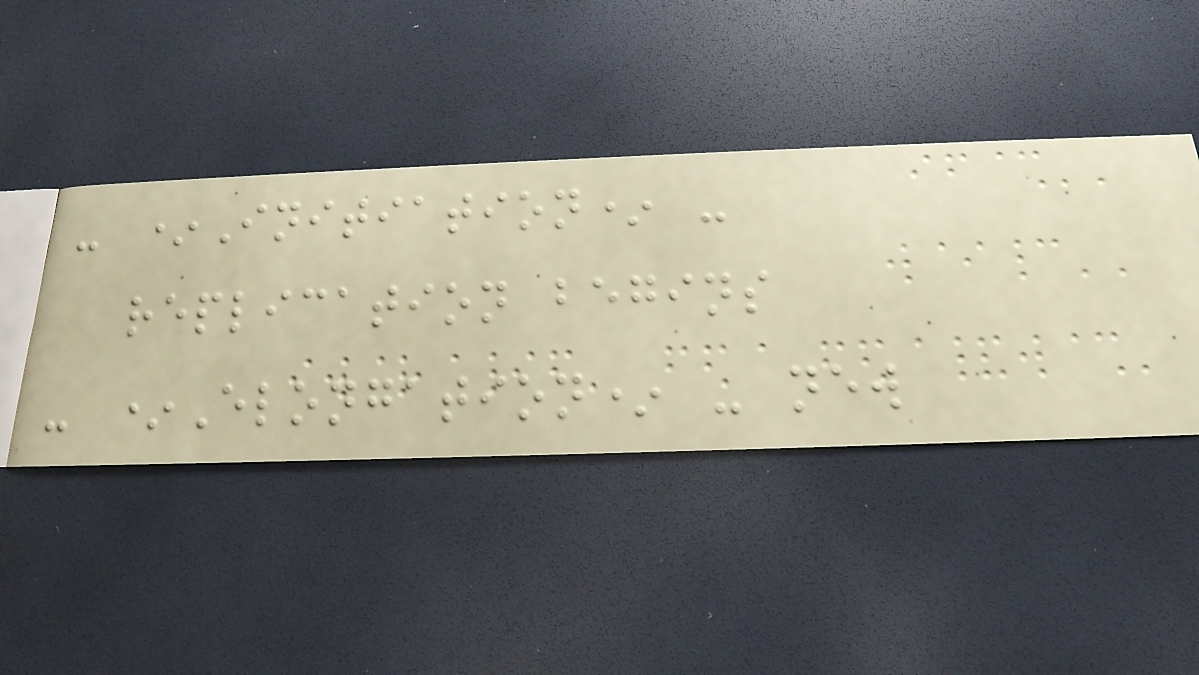- *Initiation* -
replication begins
- *Elongation* - new
